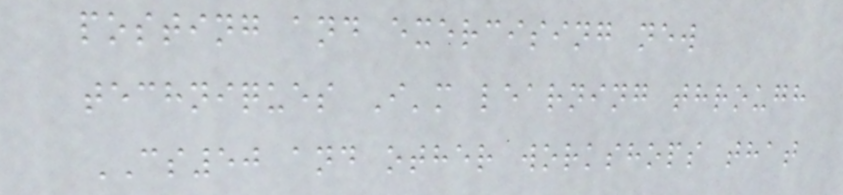posting and exercising new
techniques I'm learning through
CS50 and other workshops that
